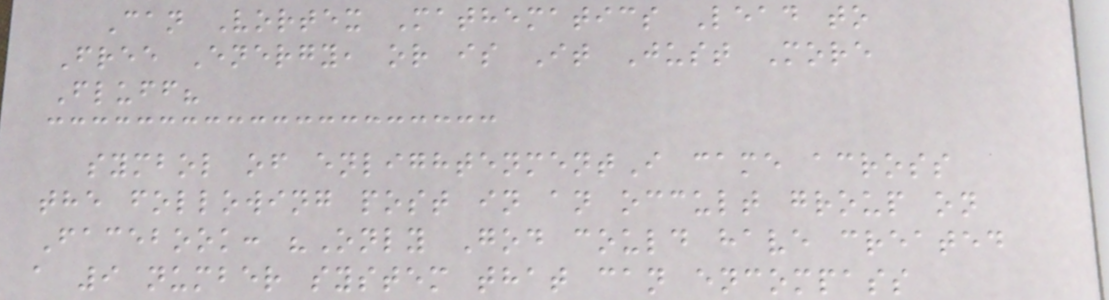Can Vortex Mathematics Lead to
Free Energy, or is It Just More
Fluff?
symbol of enlightenmentI came across
the following post in an occult group on
Facebook: "Only God could have created
a 9 number system that can encompass
